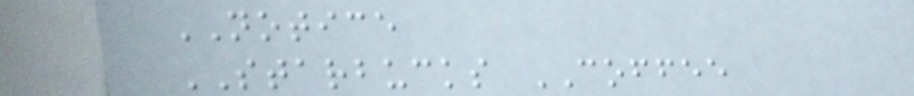NOTICE
STARBUCKS COFFEE
